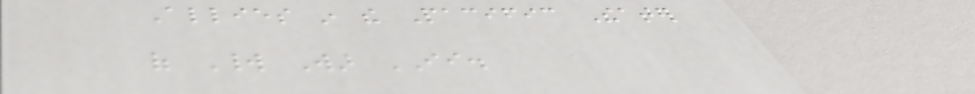Allies in the Pacific Theater
of World War II.
